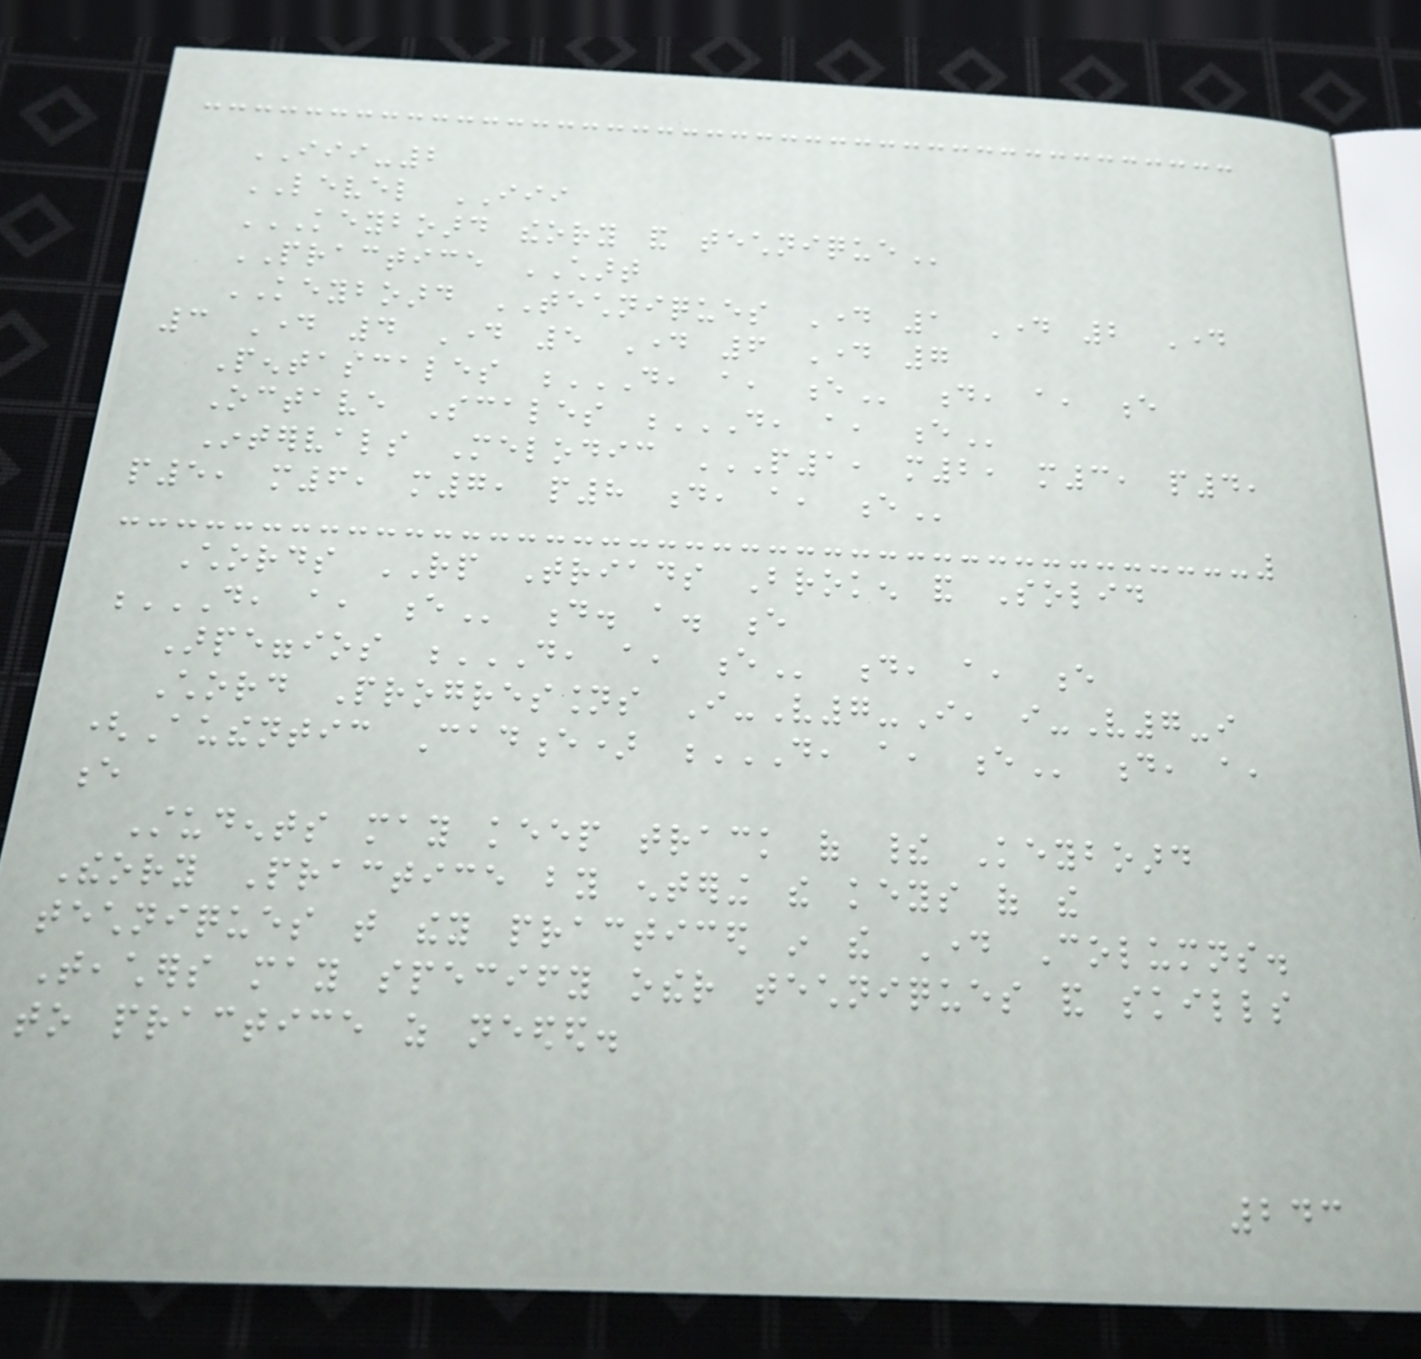III-2
LEVEL III
KEYBOARD THEORY AND TECHNIQUE
PRACTICE CHART
KEYBOARD TECHNIQUES Day 1 Day 2 Day
3 Day 4 Day 5 Day 6 Day 7
Pentascales D, A, E d, a, e
Octave Scales D, A, E
Intervals Melodic P1, M2, M3, P4,
P5, M6, M7, P8 D, A, E
Chords RP Triads Broken and Solid
D, A, E d. a. e
Arpeggios D, A, E d, a, e
Chord Progressions I-V7-I, i-V7-i
(Authentic Cadence) D, A, E d, a,
e
Students may keep track of their Keyboard
Theory Practice by entering the keys of the
techniques that they practiced in the Day Columns.
Teachers may specify other techniques and skills
to practice as needed.
243
